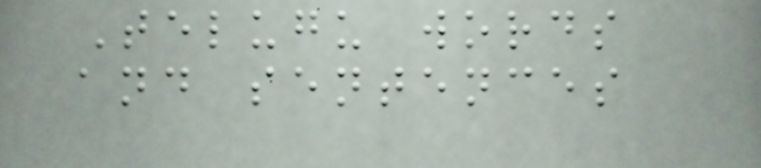Telugu words
and sentences
